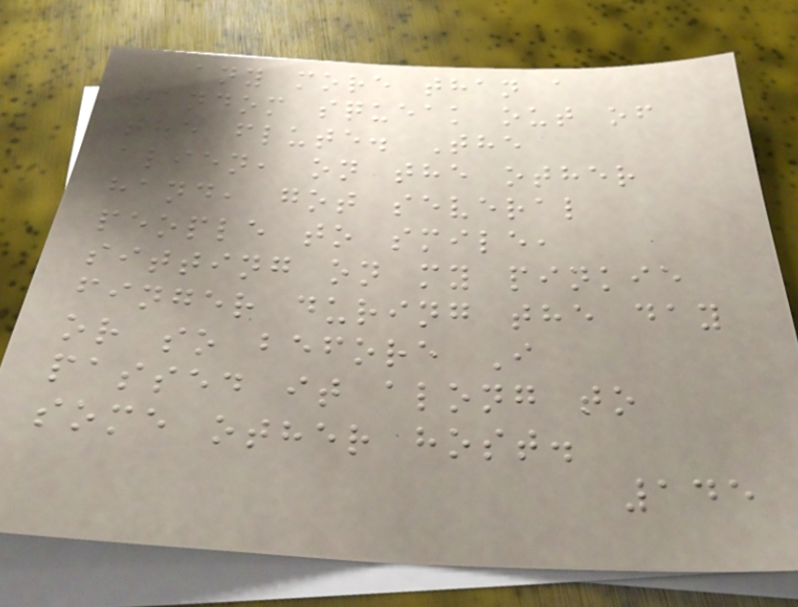any more than a
random squeak out of
the flute. The
alien, on the other
hand, got several
people to smile,
sitting on my pinkie
finger during the day
or so before I
passed it along to
some other host.
145
